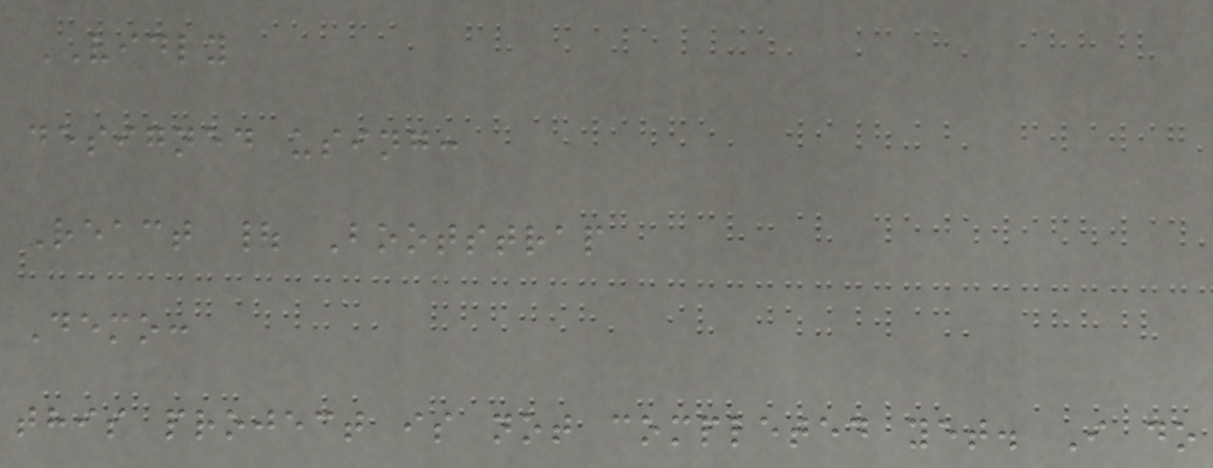VIDLY
designed using:
React | Bootstrap
Demo:
this project is not completed yet. I do
